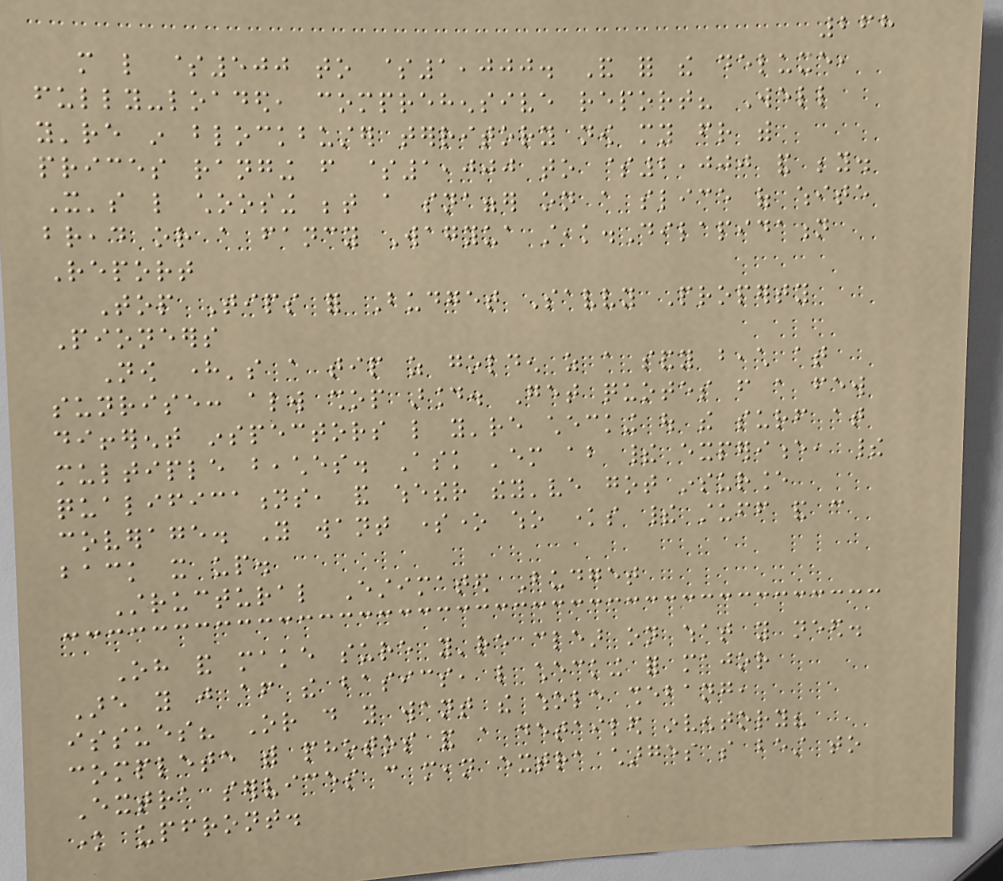268
more like $500 to $1,000. And for the deluxe,
fully-loaded, comprehensive report? Well
you're in blockbuster territory now my friend with
prices ranging from $1,000 to $2,000 and beyond.
It's like choosing between a snagger on a slice of white
bread or a fancy Wagyua steak.Dilapidation
Report
Top Tips for Budget Savvy Property
Pioneers
Now here's a tip as golden as a sandy beach at
sunrise: always shop around. Get quotes from a few
different inspectors like you're checking out the surf at
multiple beaches. Ask 'em about their experience, their
qualifications, and whether they've got insurance
coverage. You want someone who knows their stuff and can
back it up.
Structural Estimated Budget
Oh and make sure you're clear on what you need.
Are you just after the basics, like checking for major
issues? Or do you want the whole shebang,
complete with photos and a detailed inventory?
Extra services can mean extra charges so best to
know upfront.
